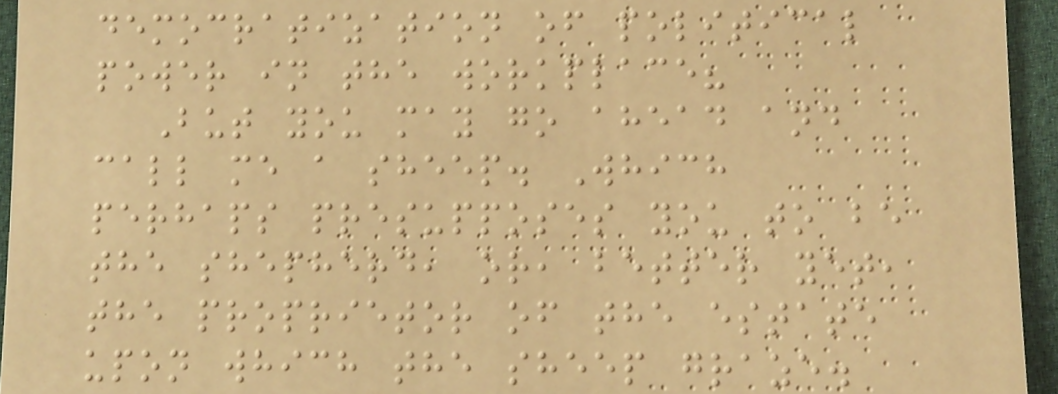democratization of political
power in the workplace?
But you may go ahead and
call me a sheep. Which
perhaps presupposes you to be
the shepherd, or, better yet,
the proprietor of the estate
upon which the sheep graze.
